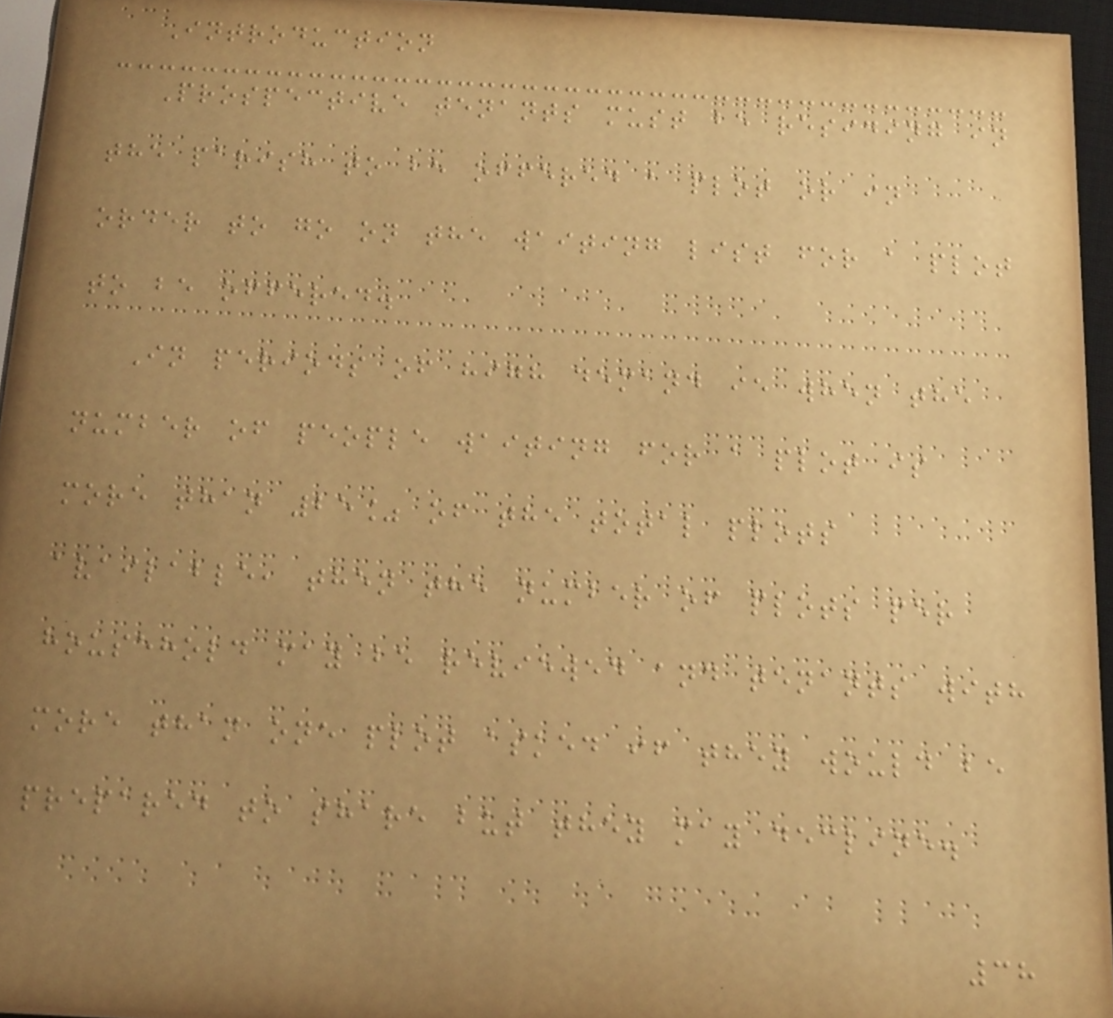Introduction
Prospective tenants must be residing in
the parish to be offered a plot or in
order to go on the waiting list for a plot
to be offered.
In periods of high demand ie when the
number of people waiting for a plot is
more than 25% of the total plots
available, then the number of plots per
household may be reviewed and tenants with
more than one plot asked if they would be
prepared to share but they may decline.
38
